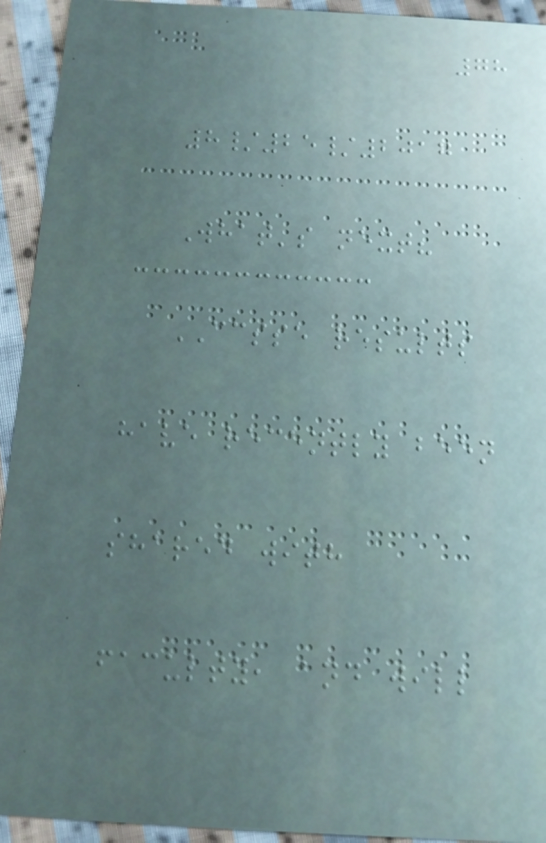78
8/25/2017
What's next?
CCSSE results
have recently been
shared with
faculty, and will
